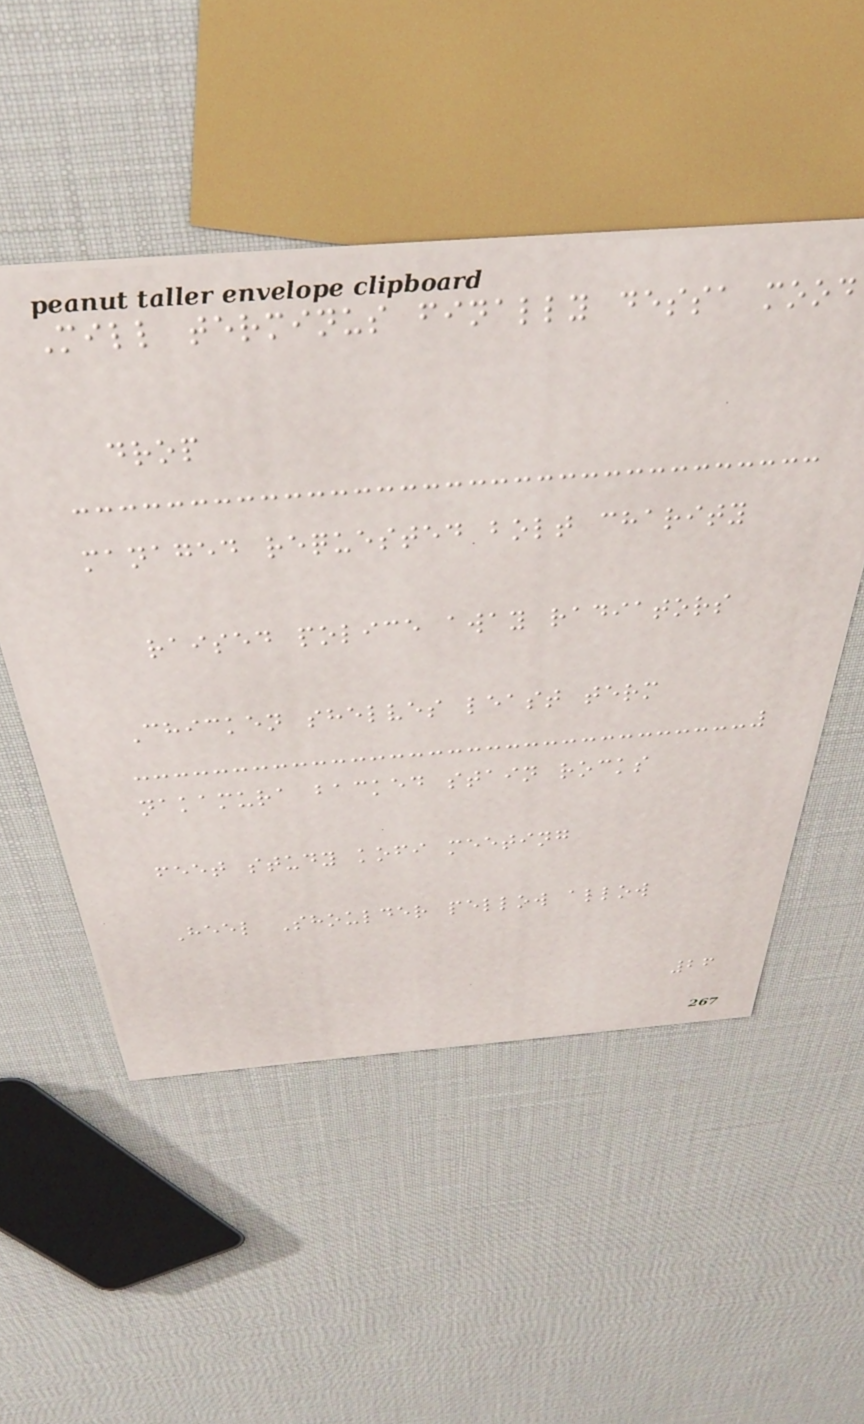Mill terminus finally dessa mood
drop
managed requested bolt charity
raised police away radiators
Chicken shelves least term
nakamura backed stain rocks
feet study kofi meeting
Heel Shoulder pellow allow
26
